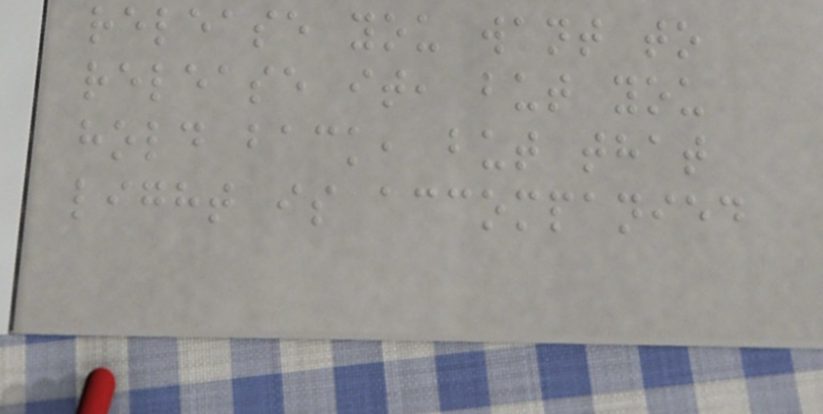release you want to
release it, but you
hold back, but that
light is accompanied
